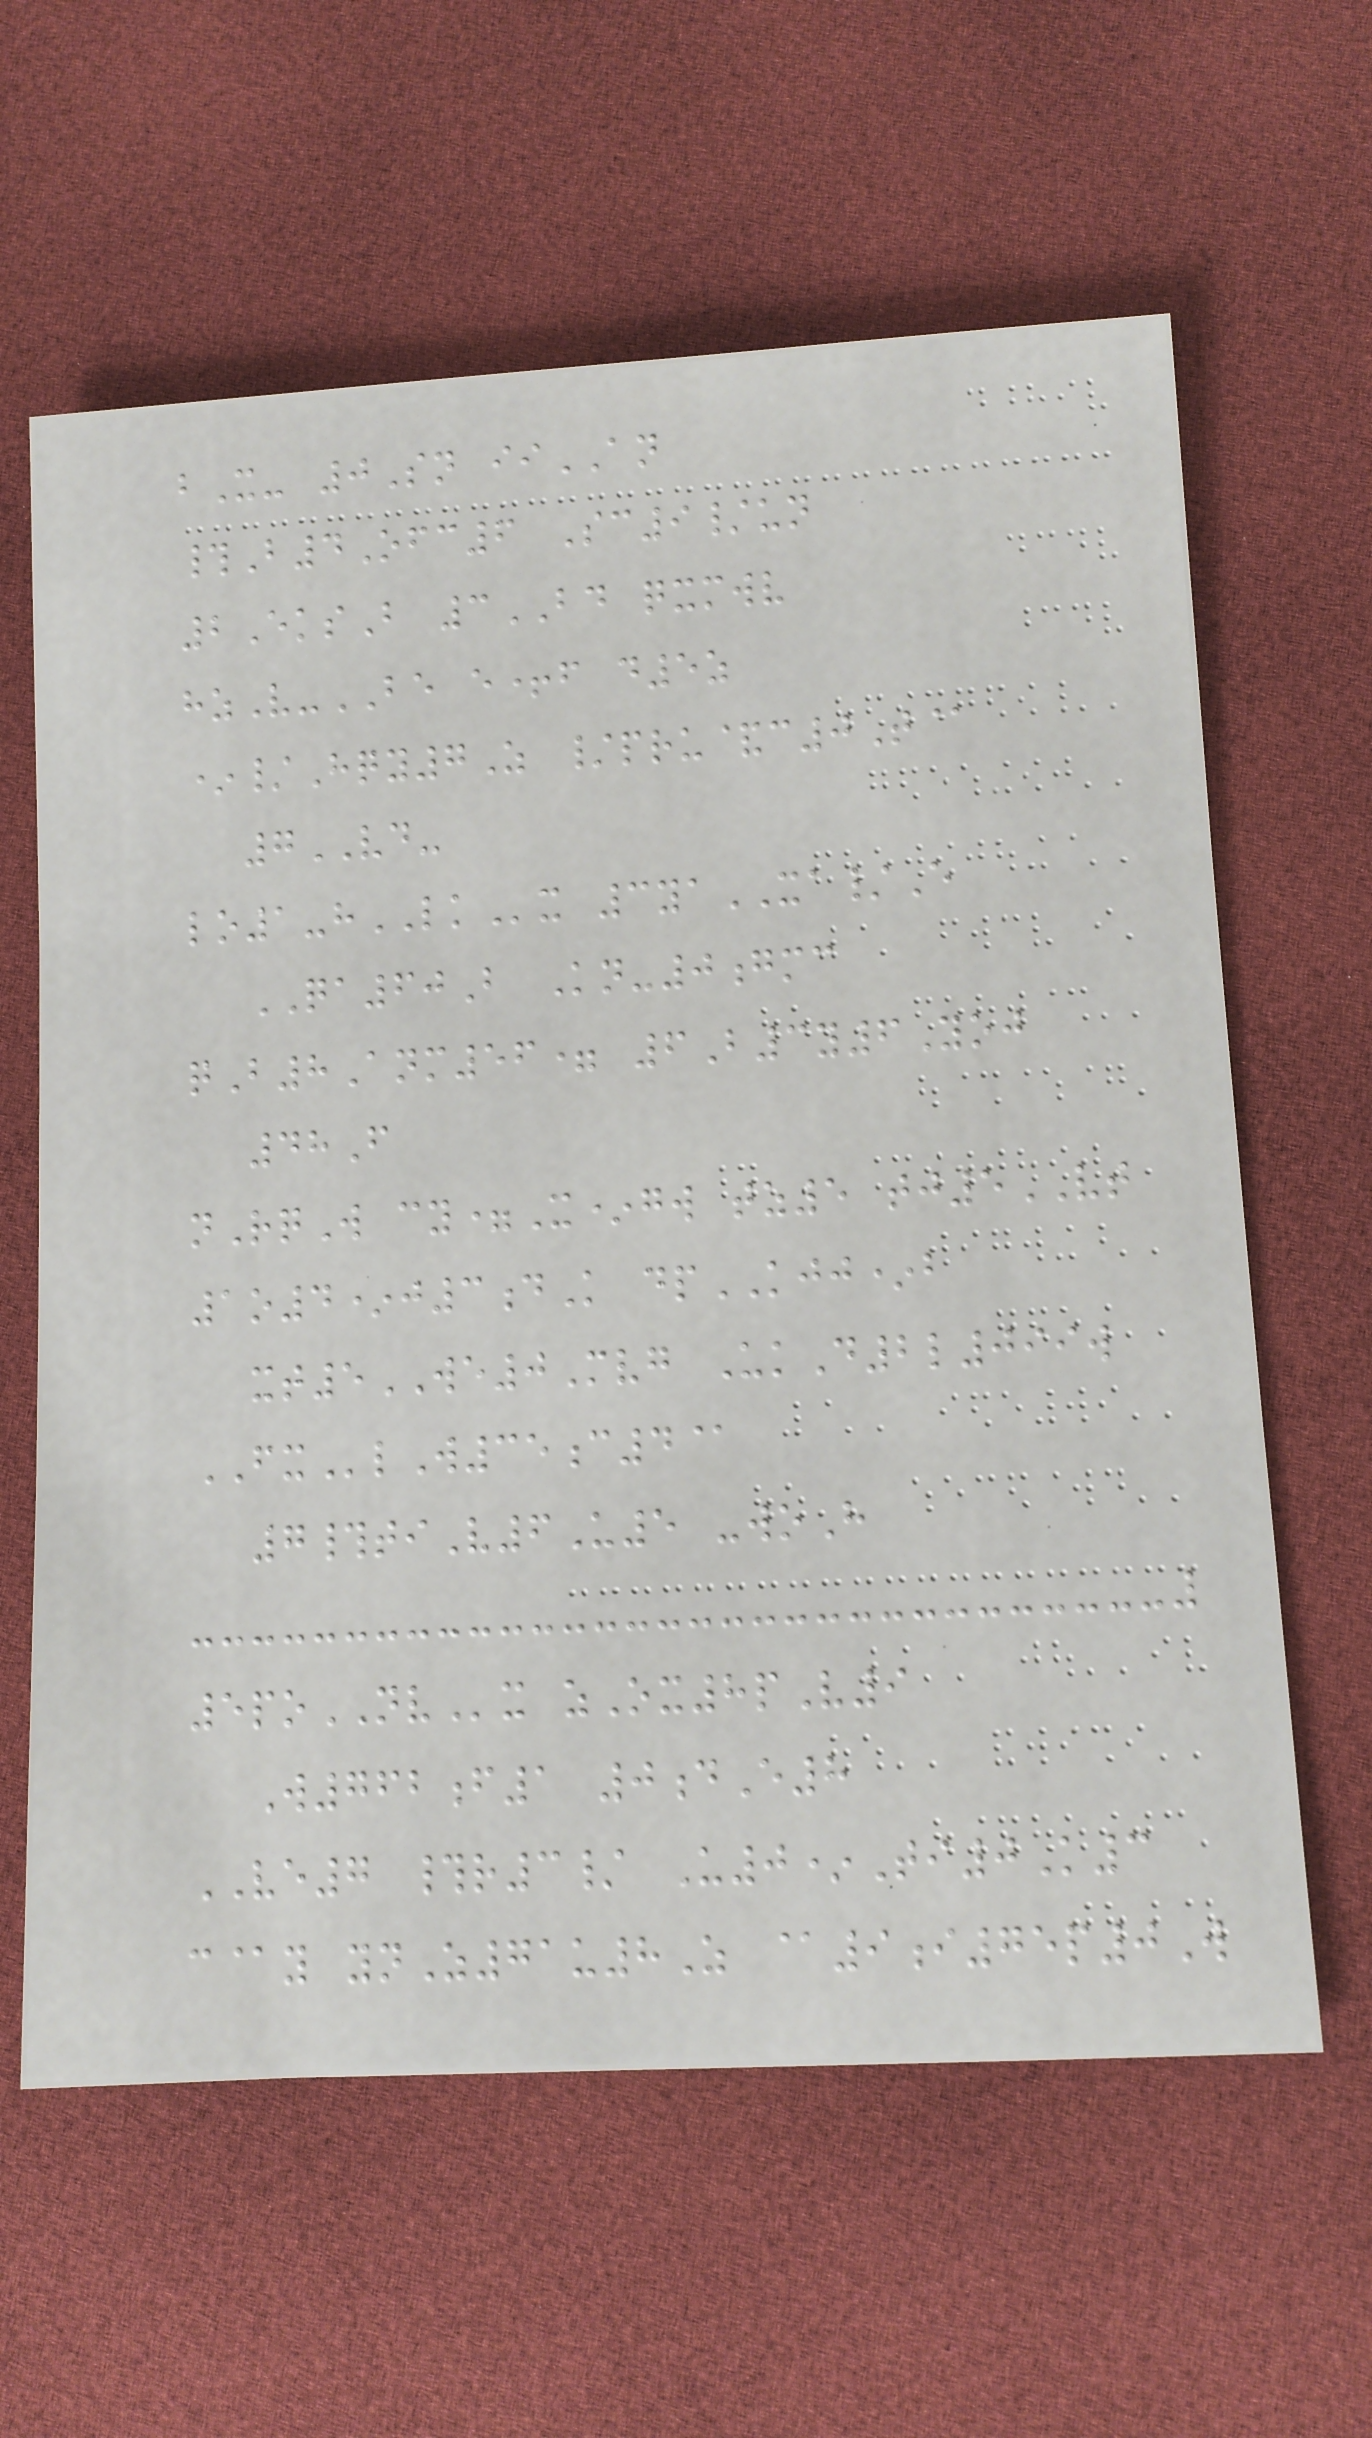bX- 0Sn iiAN
#B4Ofc6 Sc9/un
2EksB 3BD qxmwv
hzV-BE e+f d5z
*/Hqy7Z /pru&c0T@
7VD-
lo1-hLKx 3yaXA/E
QA60B Kn-0gmc
qB8Anm56= 6B3y6Yoj
48F
nRqW cy=X*gw tz5 tj5VT
1o4*j3dK dpKJJ*b
xt5WE0Mvg UkD2l099w
FXlW35c4@
7#tiV6U5 -woH
5poNVx zOx8pV9
W762f1 0dE8
VE7 #r3/ U0*Ti0K3
c@y ynZ71u8Z @9i75p0W
